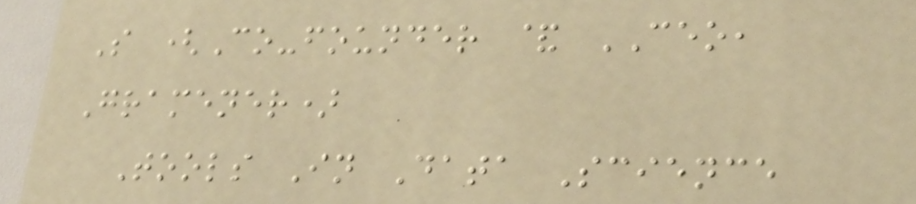S (Co-founder & CEO,
Gramener)
Tools In Data Science
